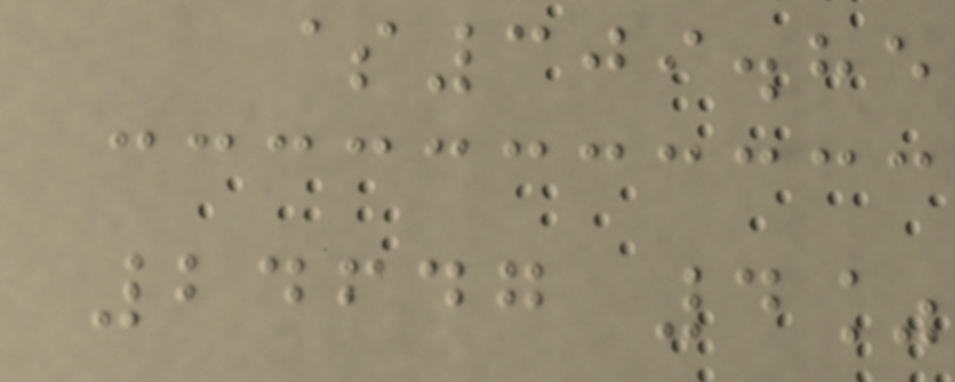$309.85
24647 4%
